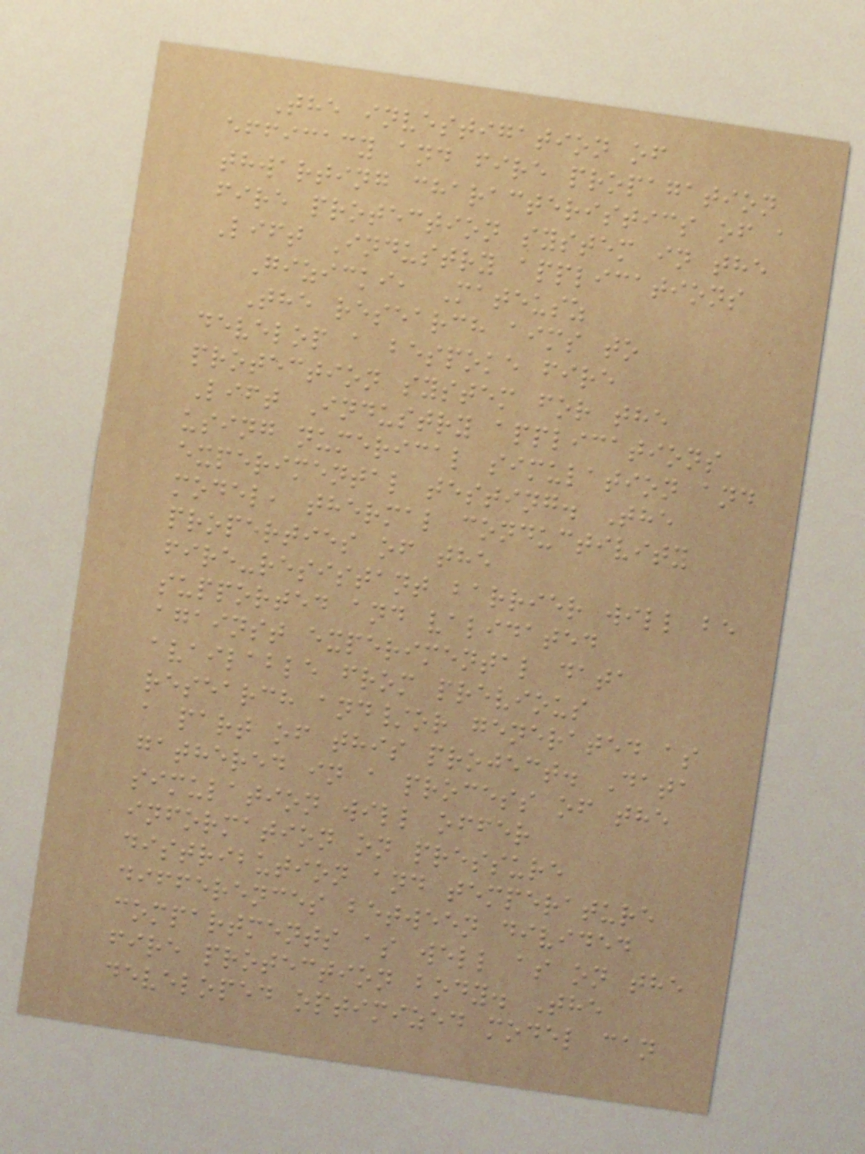The investigation of
efficacy and fire propagation
thwarting characteristics of a
fire protection system in the
Lift Industry applications
Gizicki, Mateusz
The research aims to
develop a bespoke fire
protection system for the
Lift Industry applications
using numerical simulation and
experimental testing. The
model, thermal conductivity
properties of the
fire-resistant barrier will be
supported and validated
against experimental data
available from previous
research and/or generated as
a part of this project. Data
gathered in a process of the
simulation will offer
information on pressure
distribution and temperature
differences between divided
compartments as well as on the
fire protection body. The
developed optimized model can
